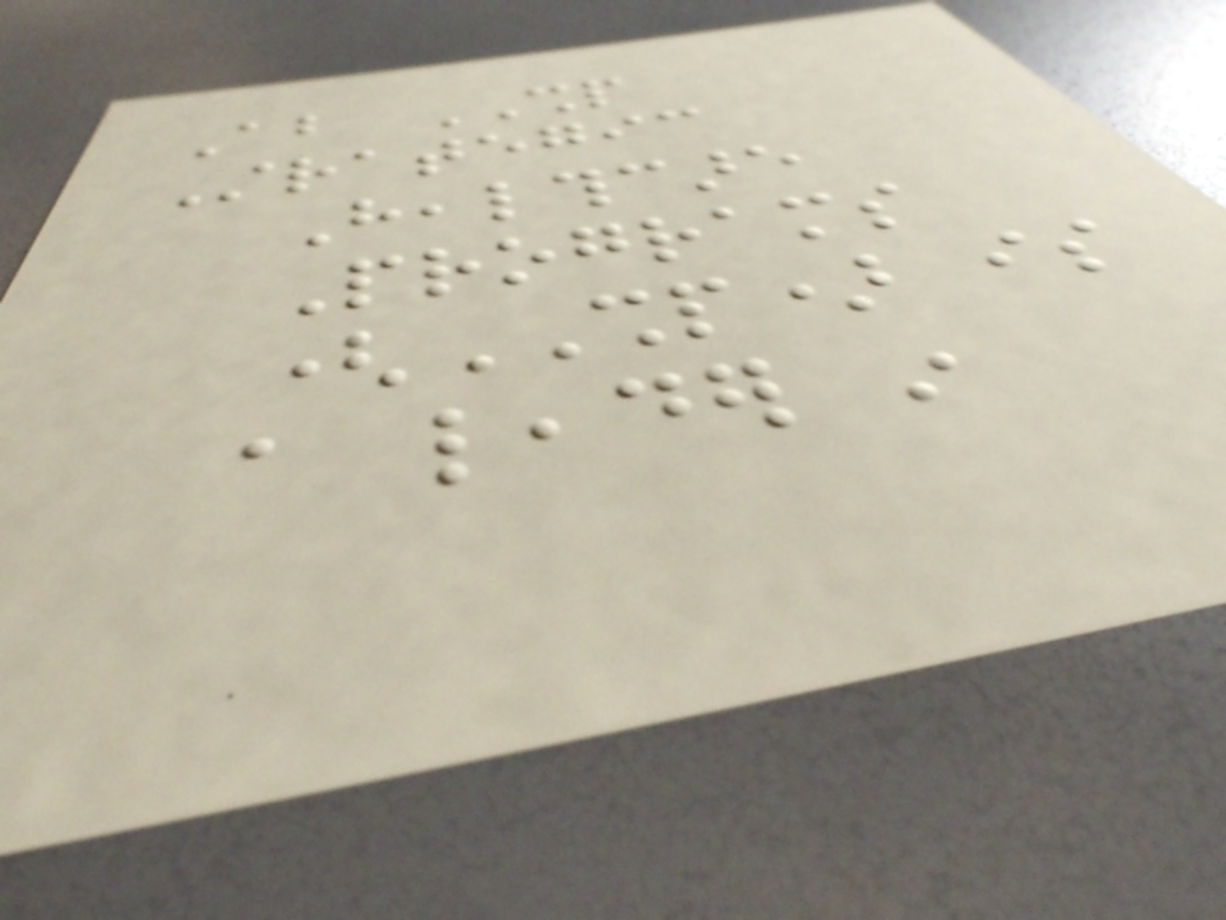About SHP
Strategic
Healthcare
Programs
(SHP) is
a leader in
